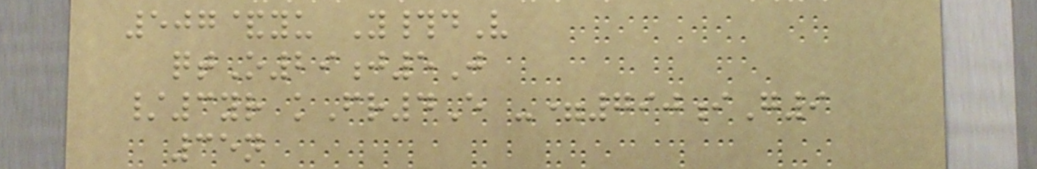507&yu Y#dV
qtO29j5J
/3yr kFr4E -=790iG9
35n
